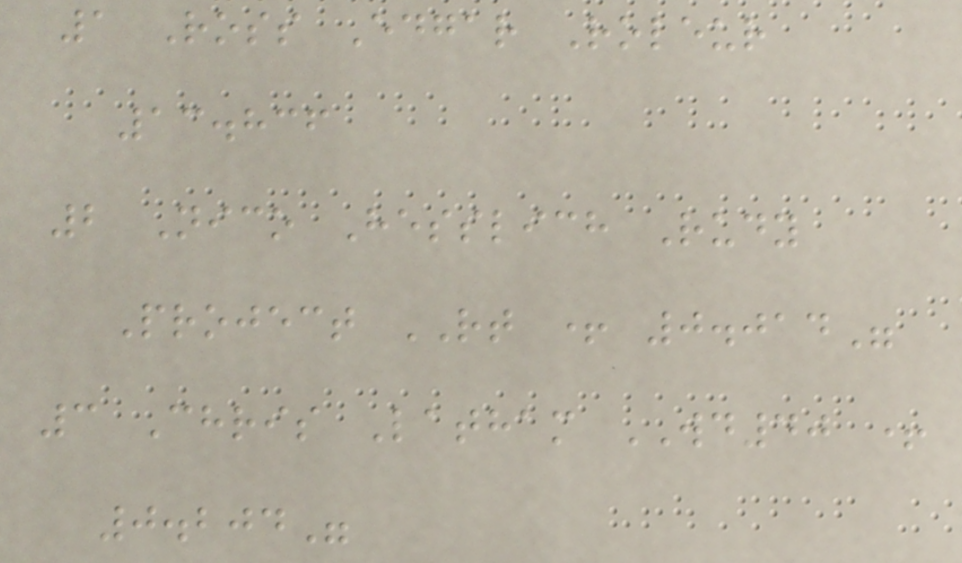1 Ross Edgar Roleur
13.836
2 Nico Hesslich Rudy
Project RT + 0.014"
3 Chris Latham WD40 +
0.204"
